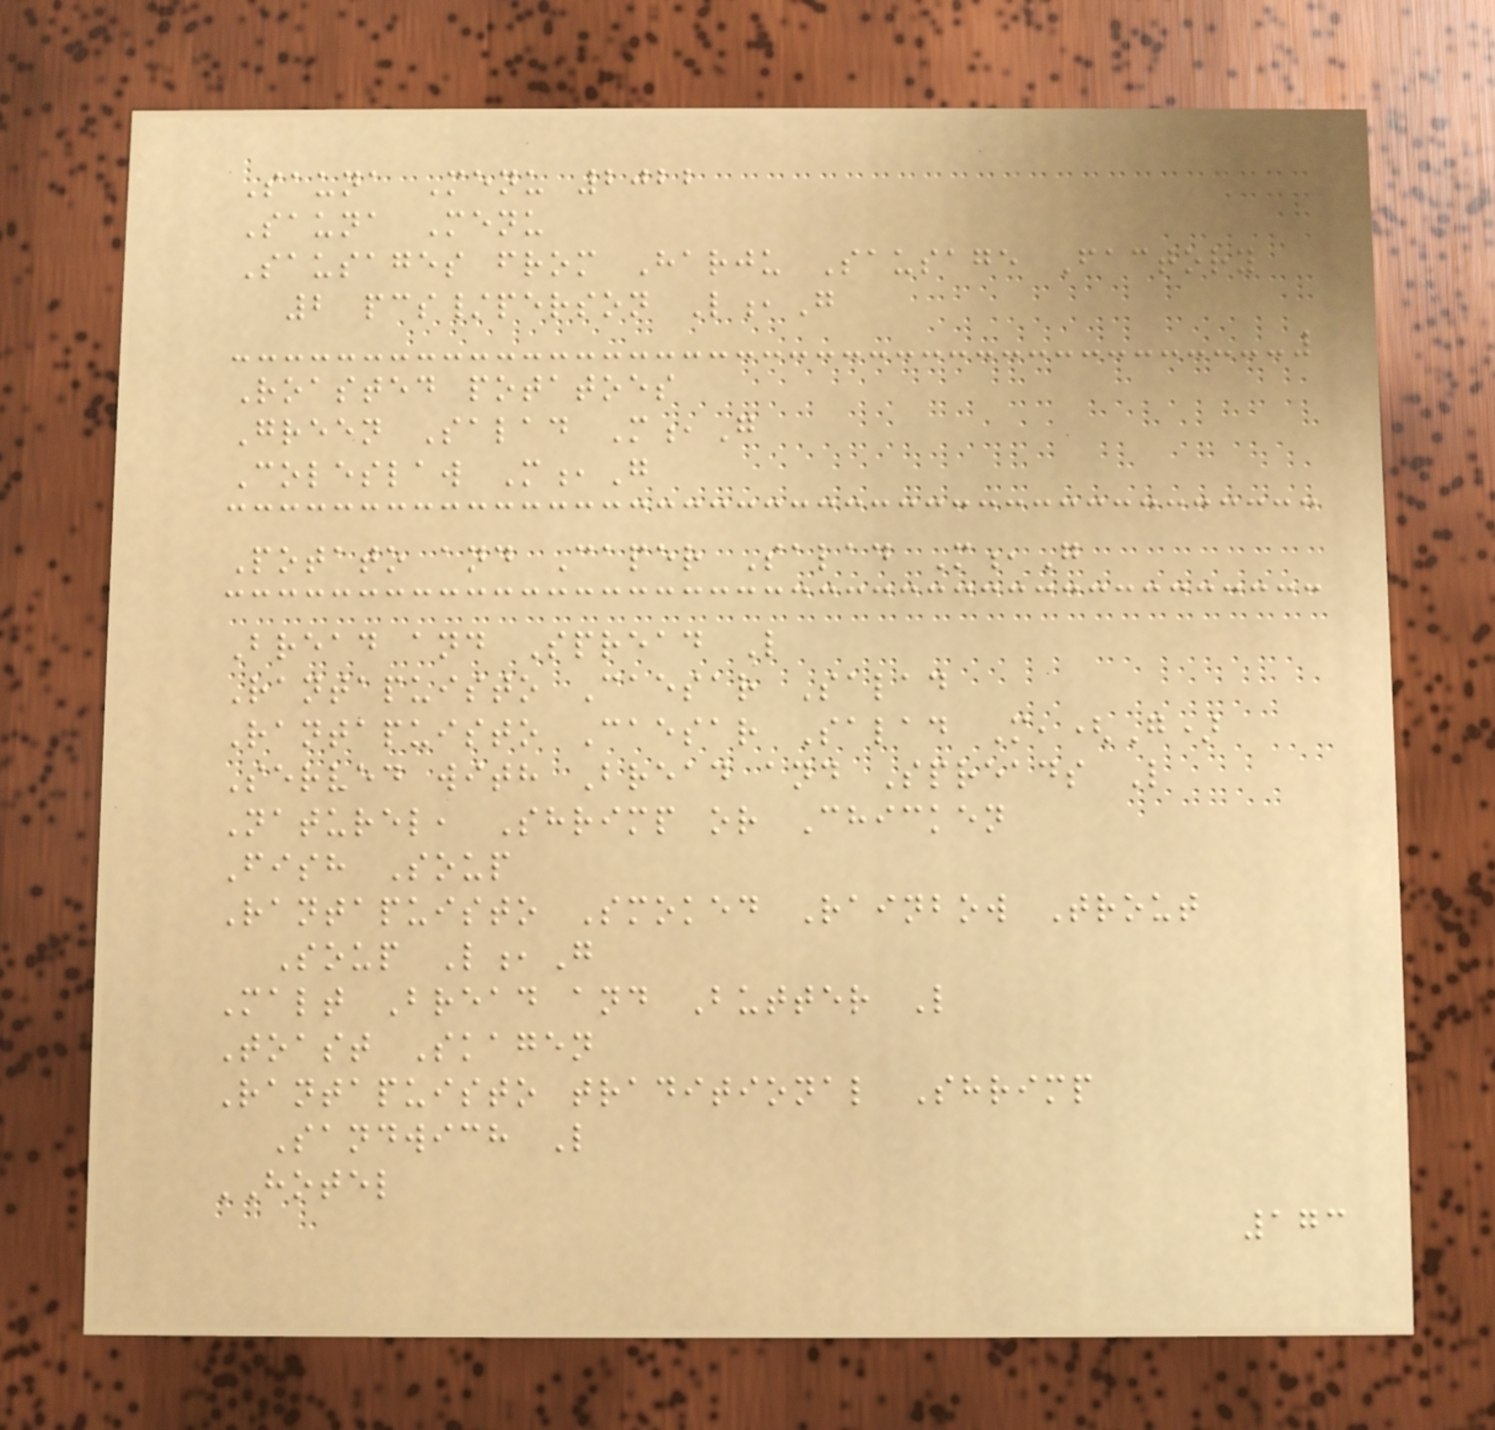Sauna Menu 2022
Sauna Menu
Sausages from Harju Sausage Factory
2 pcs/person L,G
Roasted potatoes
Green Salad M,G
Coleslaw M,G
Potato and Caper Salad M,G
Bread and Spread L
Rantapuisto Caesar Salad
Rantapuisto Caesar Salad M,(G)
Served with Bread and Spreads L
Naturel, Shrimp or Chicken
Fish Soup
Rantapuisto Smoked Rainbow Trout
Soup L,G
Malt Bread and Butter L
Toast Skagen
Rantapuisto traditional Shrimp
Sandwich L
HOTEL
173
